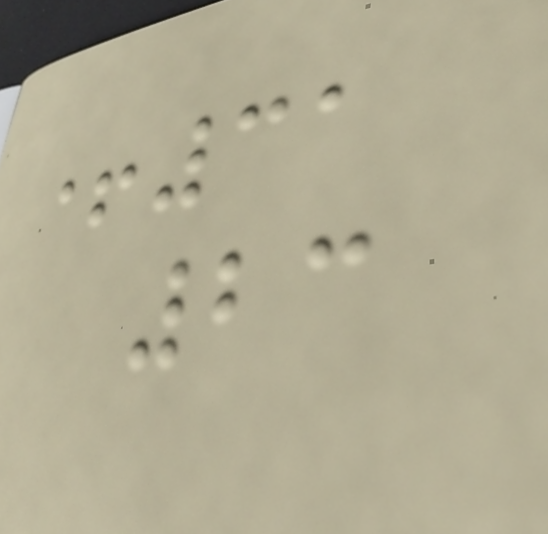+31
23
